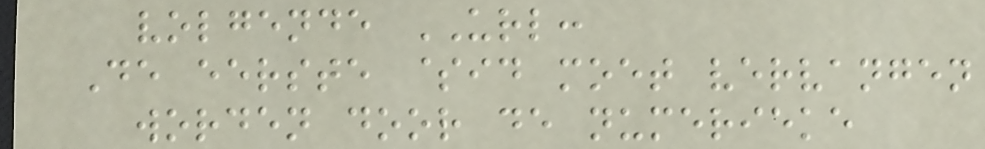volgende URL:
De eerste $id moet vervangen
worden door de numerieke
